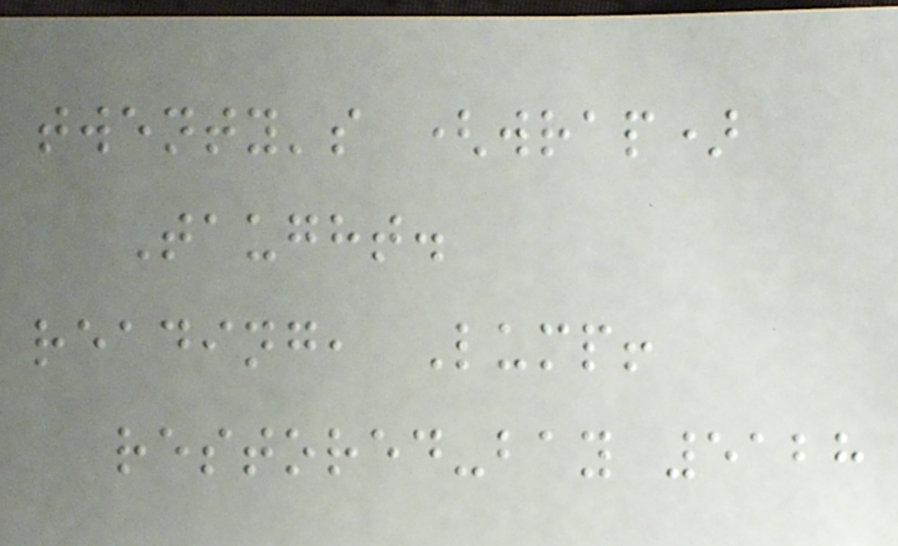twenty's (wrap)
Taught.
reading, Lump!
restored-bay 5128
